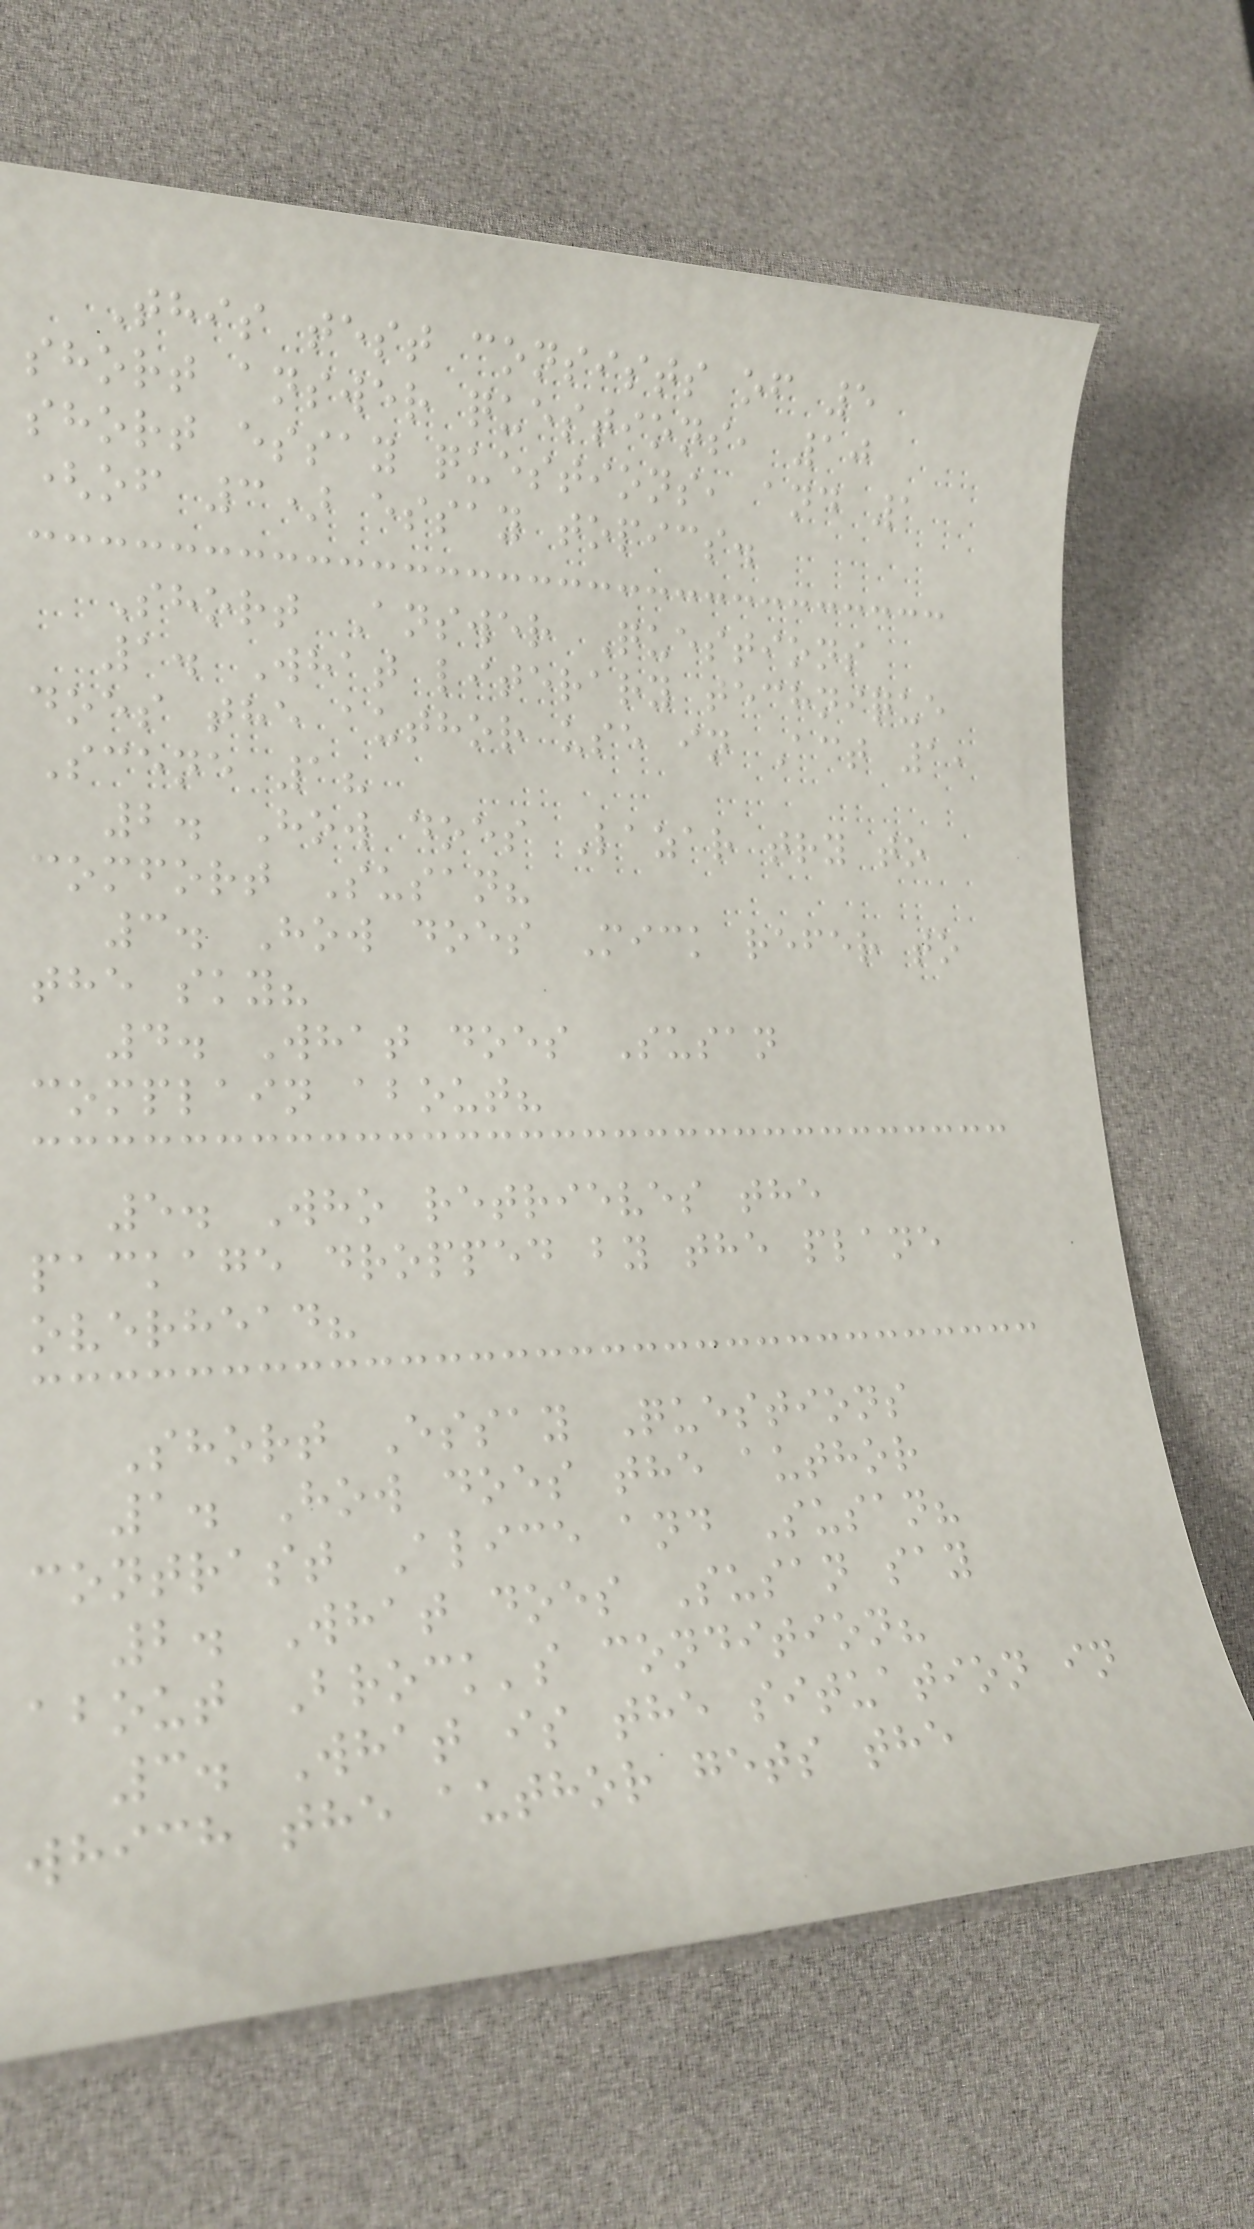This test consists of 5
short answer questions, 10
short essay questions, and 1
(of 3) essay topics.
Short Answer Questions
1. What literary technique
does the author use in Act 1,
Scene 1?
2. How does Lazar try to
comfort Susan?
3. How does Mick refer to
the sky?
4. What does Susan
complain about?
5. Who retrieves the
package dropped by the plane
overhead?
Short Essay Questions
1. How does the author
contrast Alice and Susan?
2. What does Susan say
about Brock's condition?
3. What is the situation in
which the author gets the
